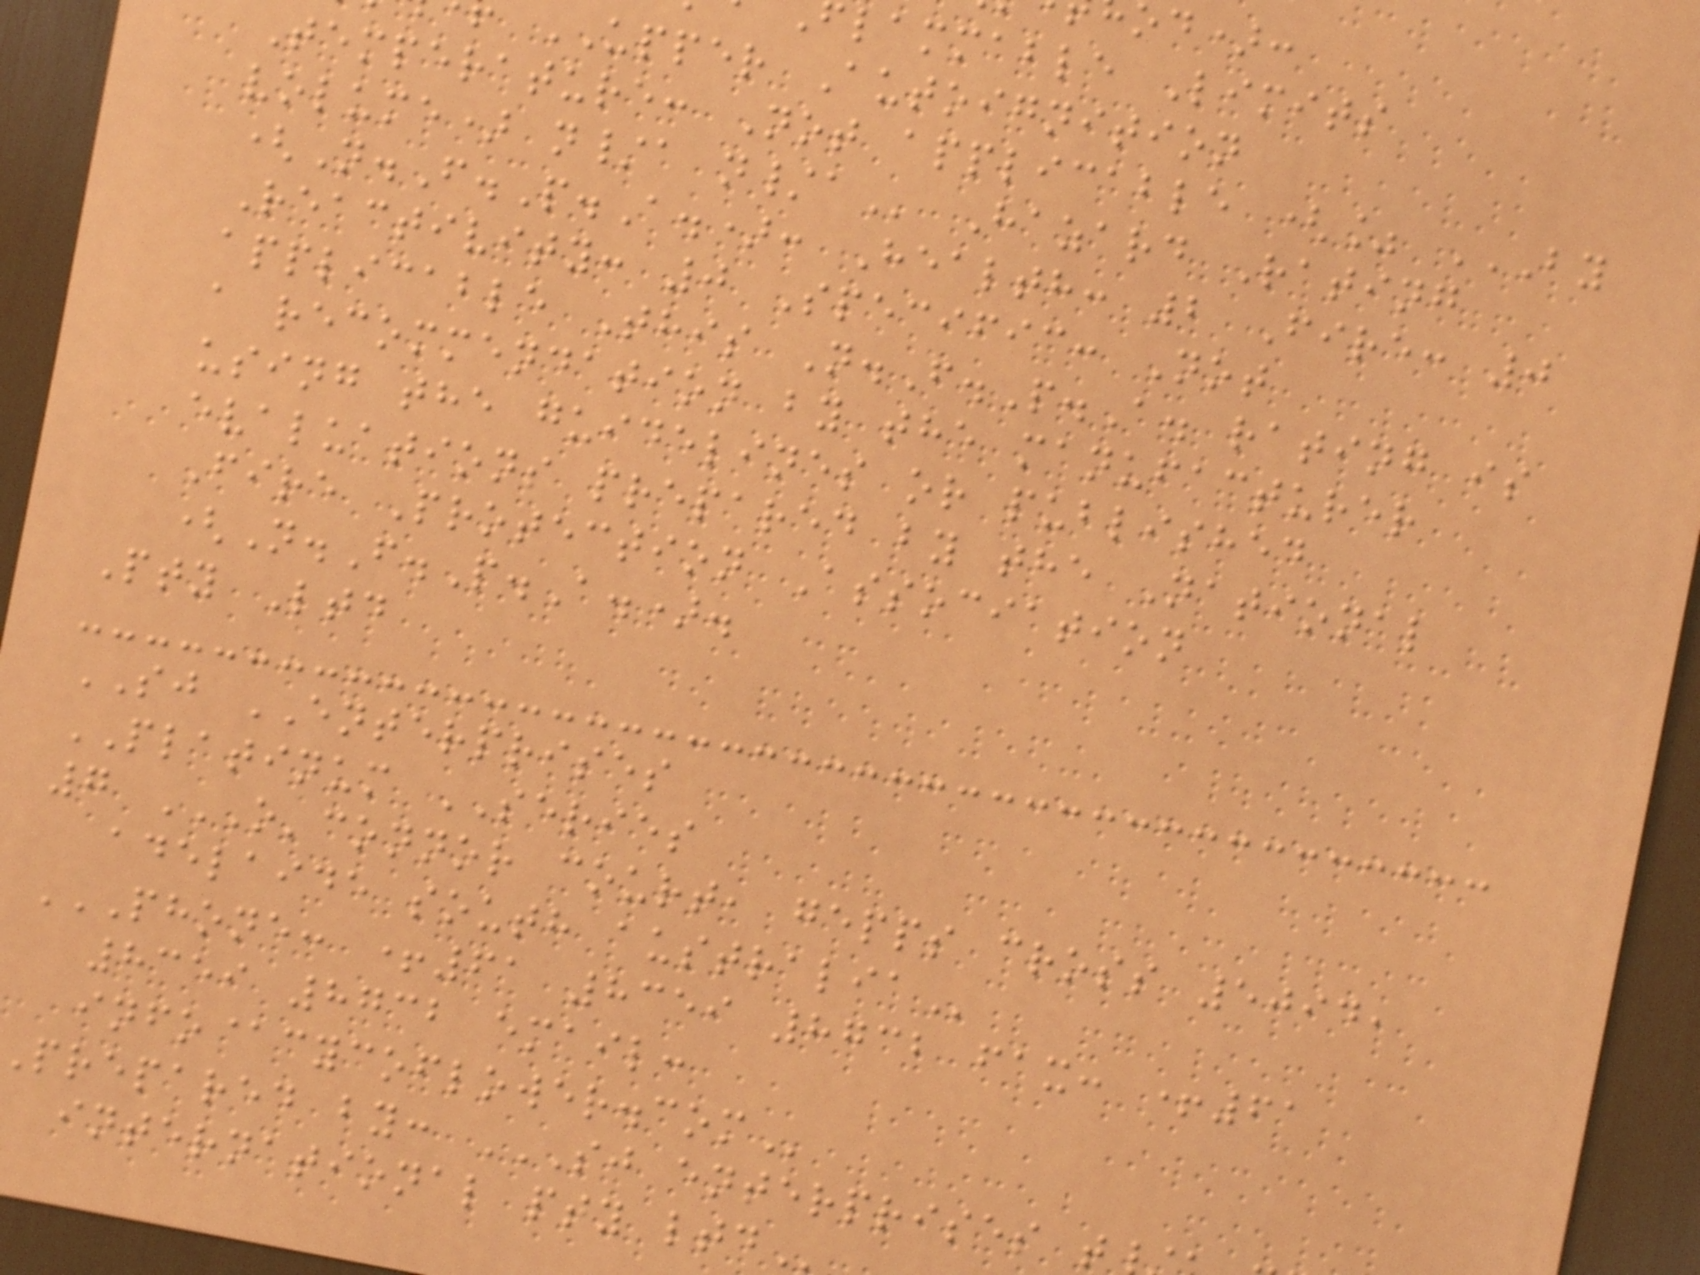lammable Limits
UPPER Autoignition
Temperature: Not applicable (% BY
volume) n/a
(N.F.P.A.): Health: 2 Fire: 0
Reactivity: 0 Specific: Not
applicable This N.F.P.A. rating is
a recommendation by the manufacturer
using the guidelines or published
evaluations prepared by the National
Fire Protection Association
(N.F.P.A.).
Pty Ltd
SJ ENTERPRISES
PLATINUM SERIES
7 O'CONNOR COURT, GEPPS CROSS 5094,
adelaide south
PHONE: +61 8359 8732 FAX: +61
8359 8732 email:
international pty
